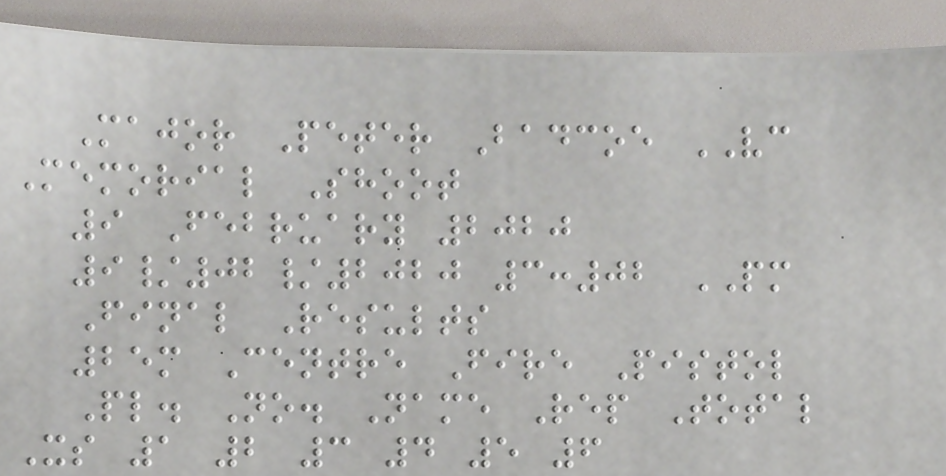Major Peter Badcoe VC
Memorial Shoot
9 February 2020
9/02/2020 3:02 PM
Final Results
25m Centre Fire Pistol
Pl. No. Name Rep Total
Xs 1 2 3 4 5 6
